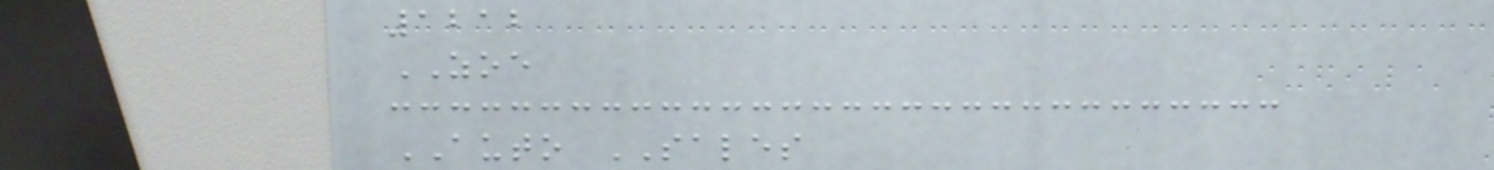1212
ZOE
AUTO SALES
